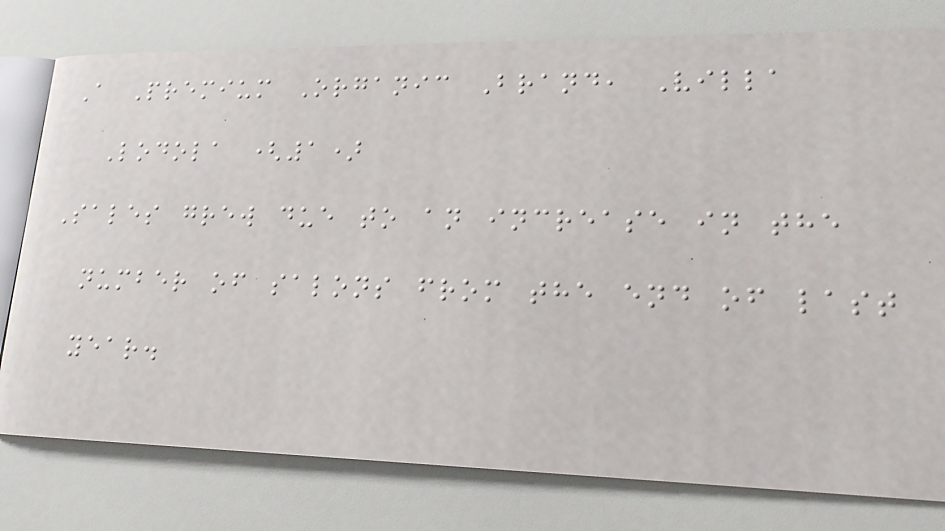A Premium Organic Brand, Villa
Lodola (1)
Sales grew due to an increase in the
number of salons from the end of last
year.
